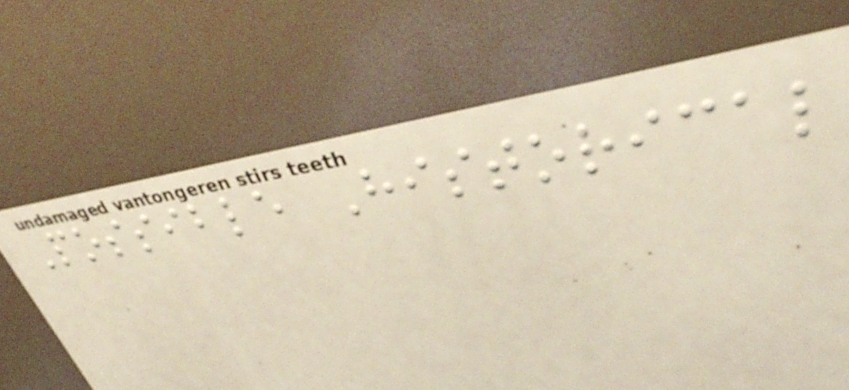Possible Historical
